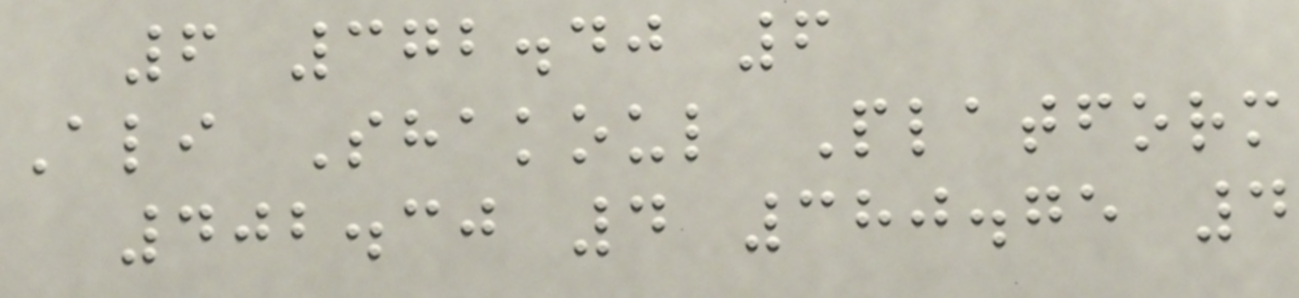6 372.40 6
Ali Shakoul Platform
402.30 4 380.75 4
